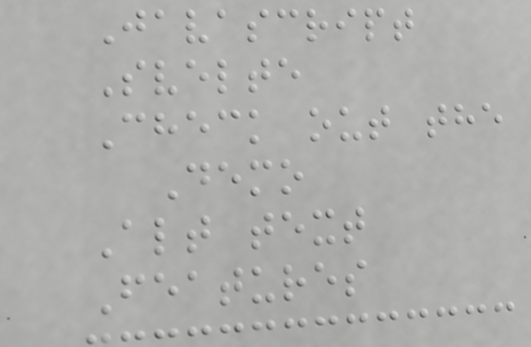Javascript
Svelte
Check out the
Demo
Alt text
Features
